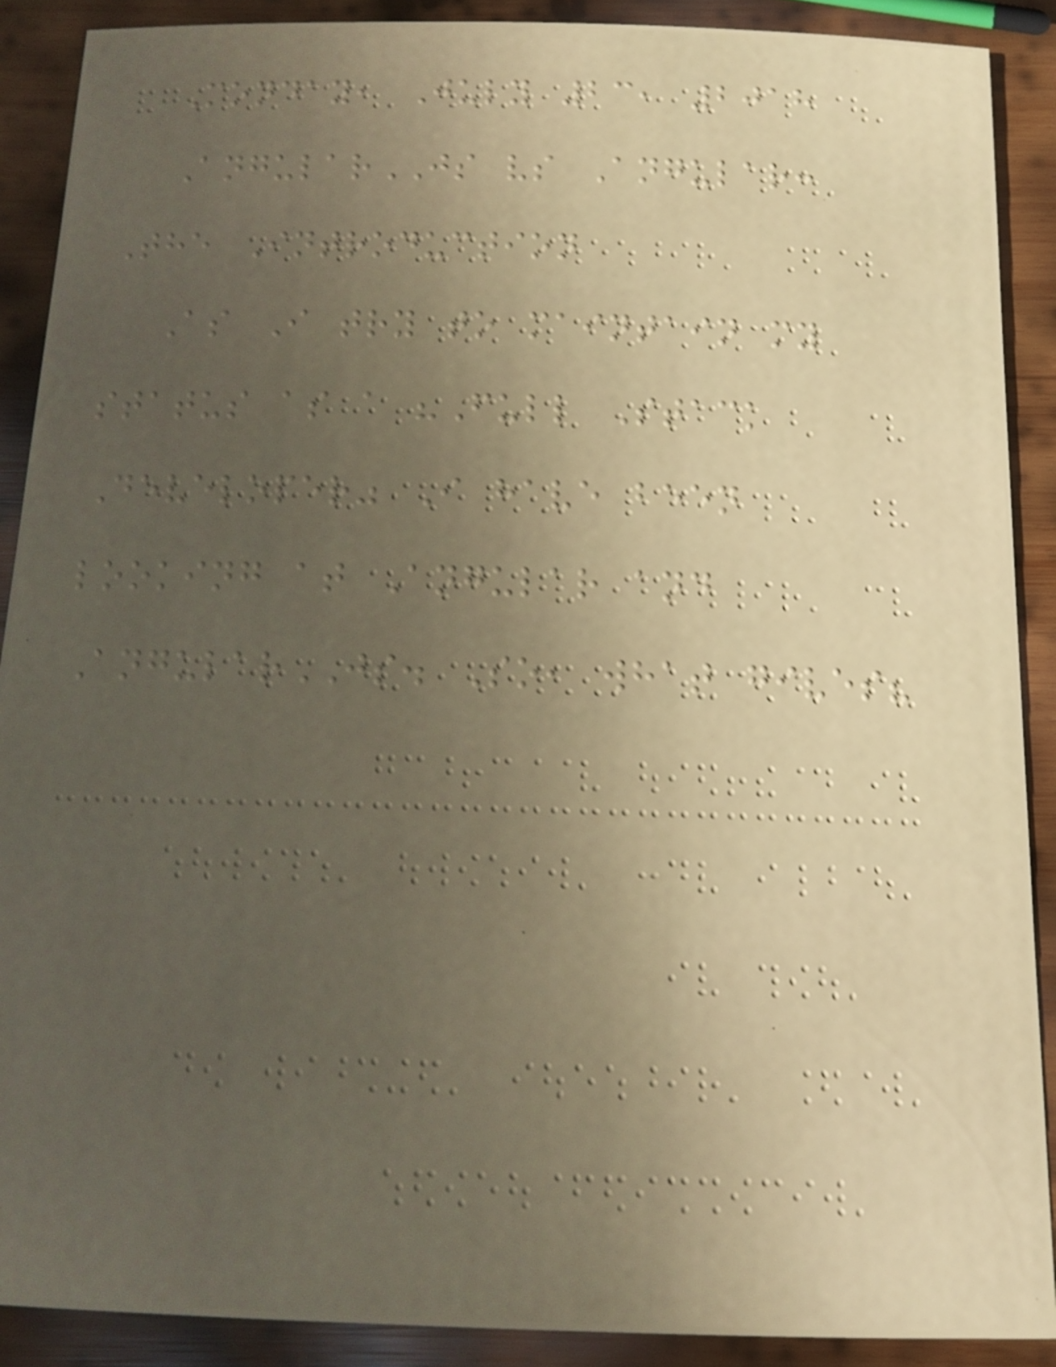Monday, July 23, 2018
AngularJS vs Angular:
The Introduction
As I try to maintain my
status as a "Full Stack
Developer" I have been
looking at Angular and
AngularJS. So, what gives?
